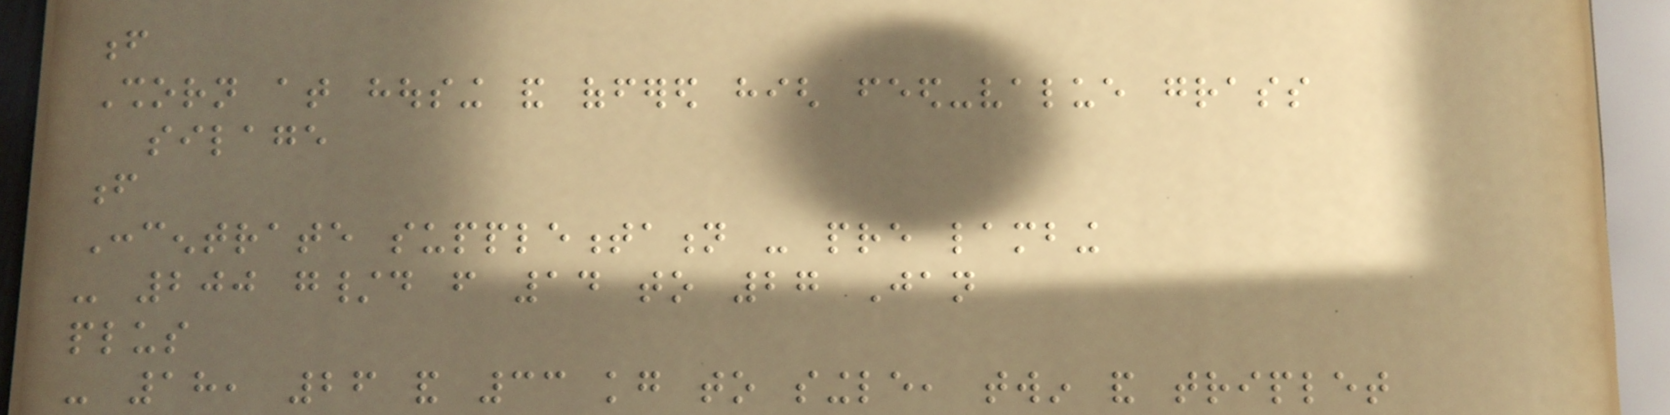f
Shorn at housing and offered high feed-value grass
silage
f
Concentrate supplementation - pre lambing
- 200 g/d from 14 to 27 Jan
plus
- 18, 26 and 33 kg to single, twin and triplet
